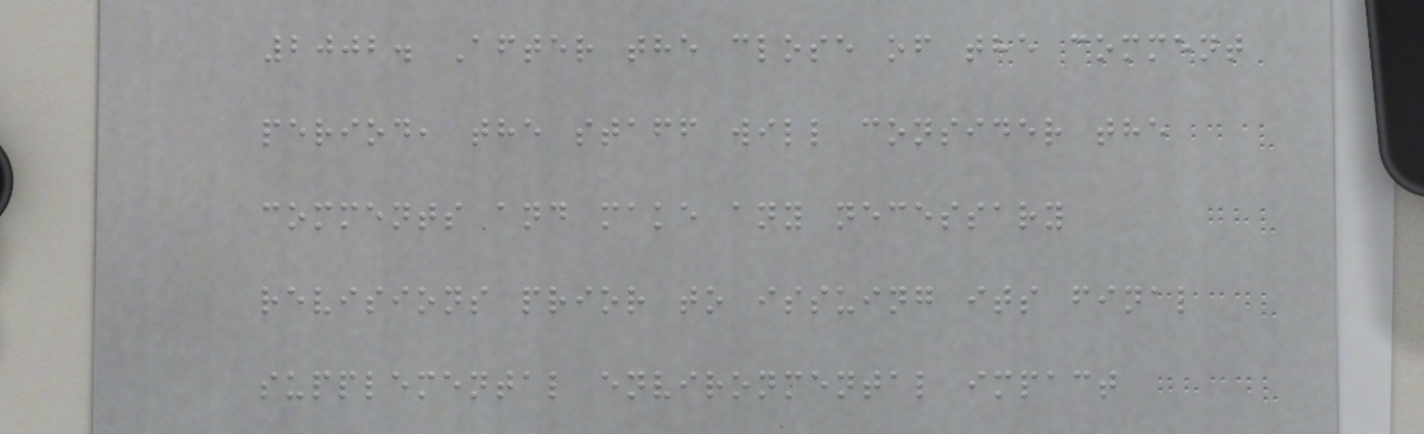2002. After the close of the comment
period, the staff will consider the
comments and make any necessary
revisions prior to issuing its final
supplemental environmental impact
